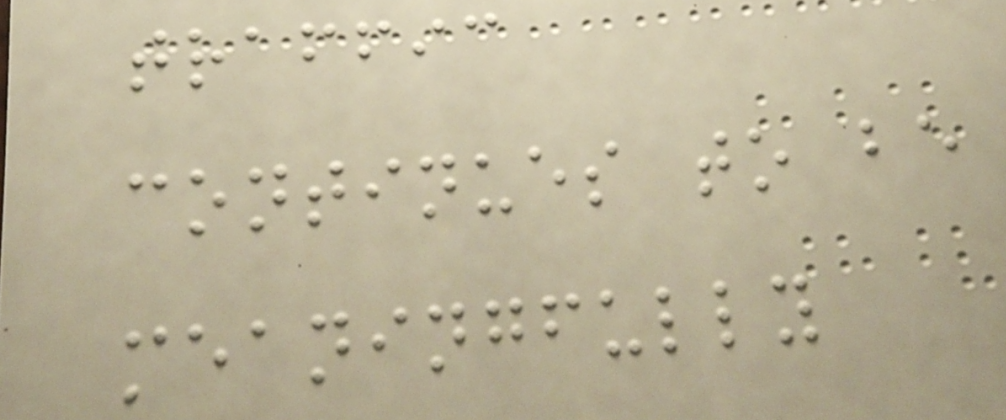traffic
continues to be
meaningfully
